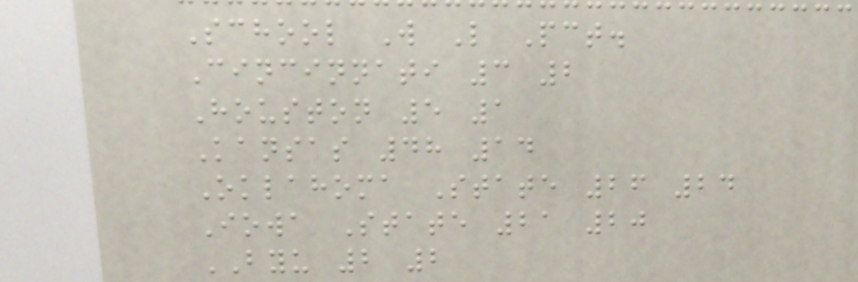School W L Pct.
Cincinnati 3 2
Houston 5 1
Kansas 48 14
Oklahoma State 26 24
Iowa State 21 20
BYU 2 2
